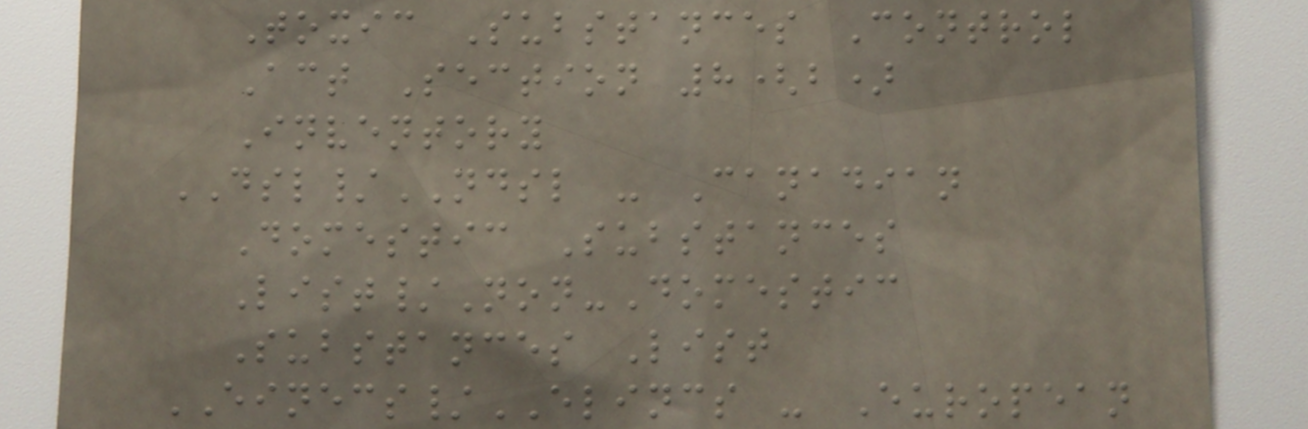Toxic Substances Control
Act Section 8(b)
Inventory
DSL/NDSL - Canadian
Domestic Substances
List/Non-Domestic
Substances List
EINECS/ELINCS - European
